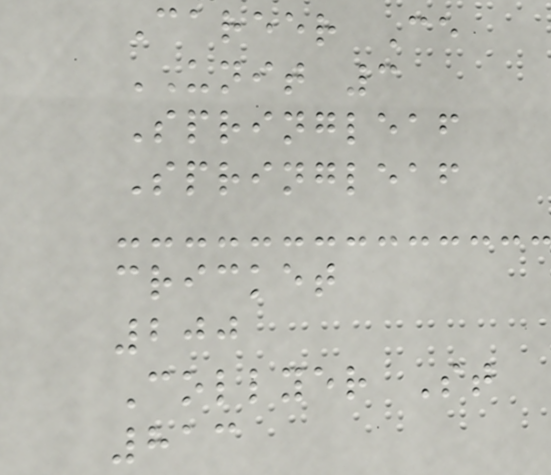Career Ce
UNIT 3
Springleaf
Springleaf
cricket
200
Collyer St
813
